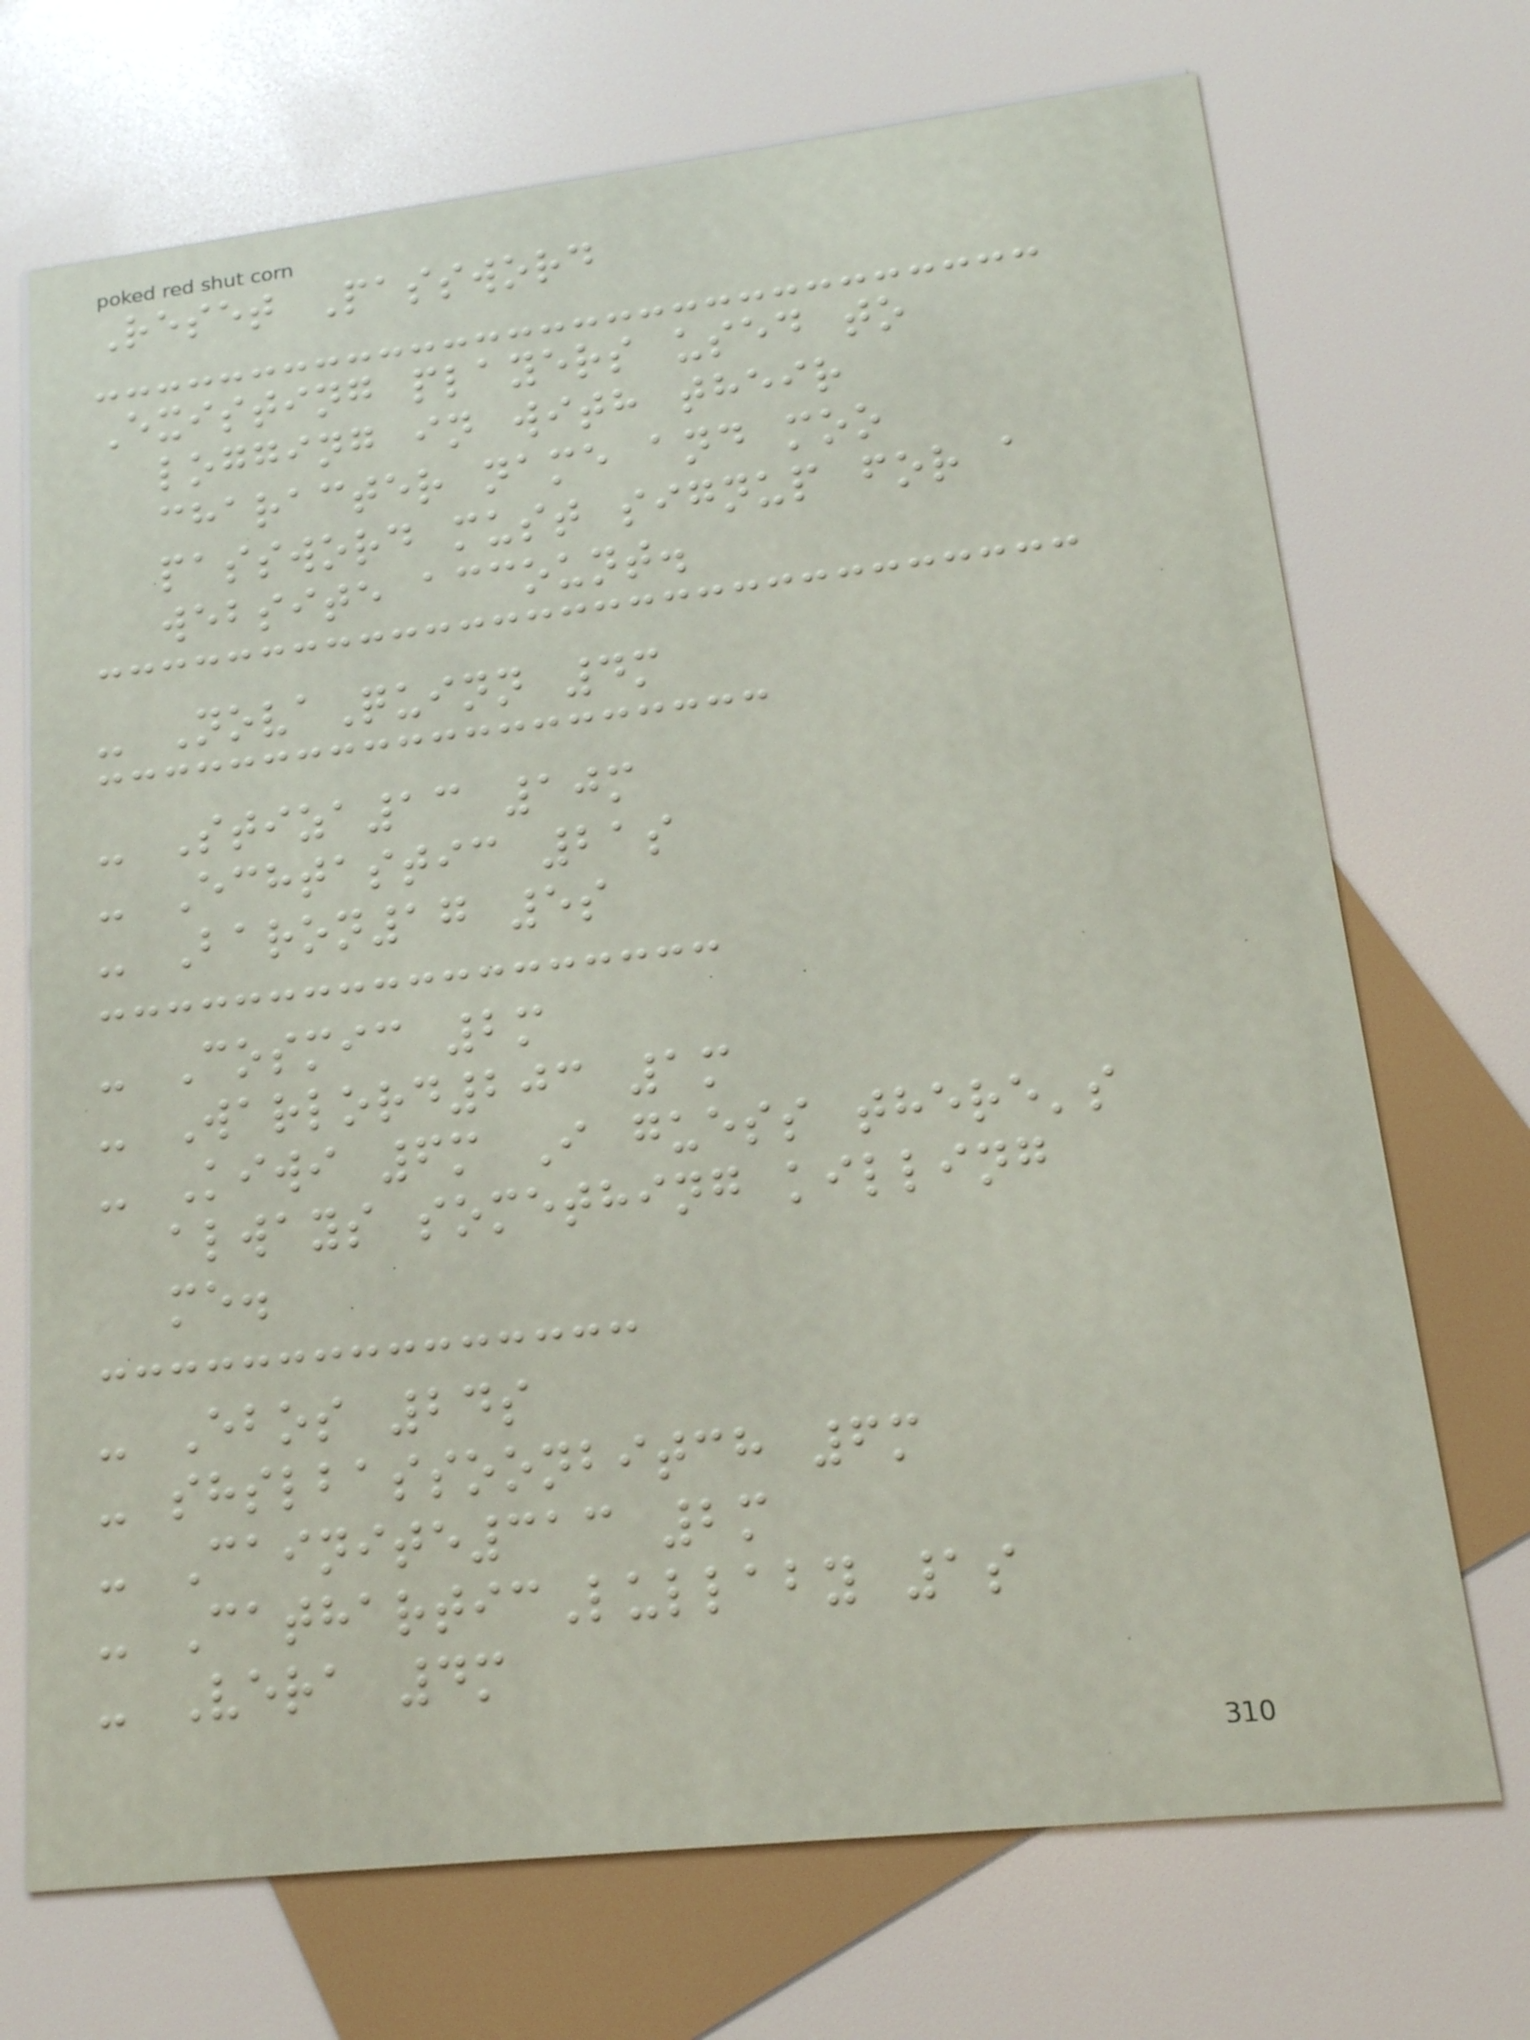Reset Password
Existing players used to
logging in with their
character name and moo
password must signup for a
website account.
- NovaQuinn 4m
- Stiza13 10m
- Echtastic 21s
- Baron17 5s
- Cosmic 2m
- Warlord203 1m
- Kiwi 6m I guess there's
always something killing
me.
- Ebos 24s
- shslbassoonbitch 6m
- Cainite313 2m
- CatharticLullaby 1s
- Vera 4m
